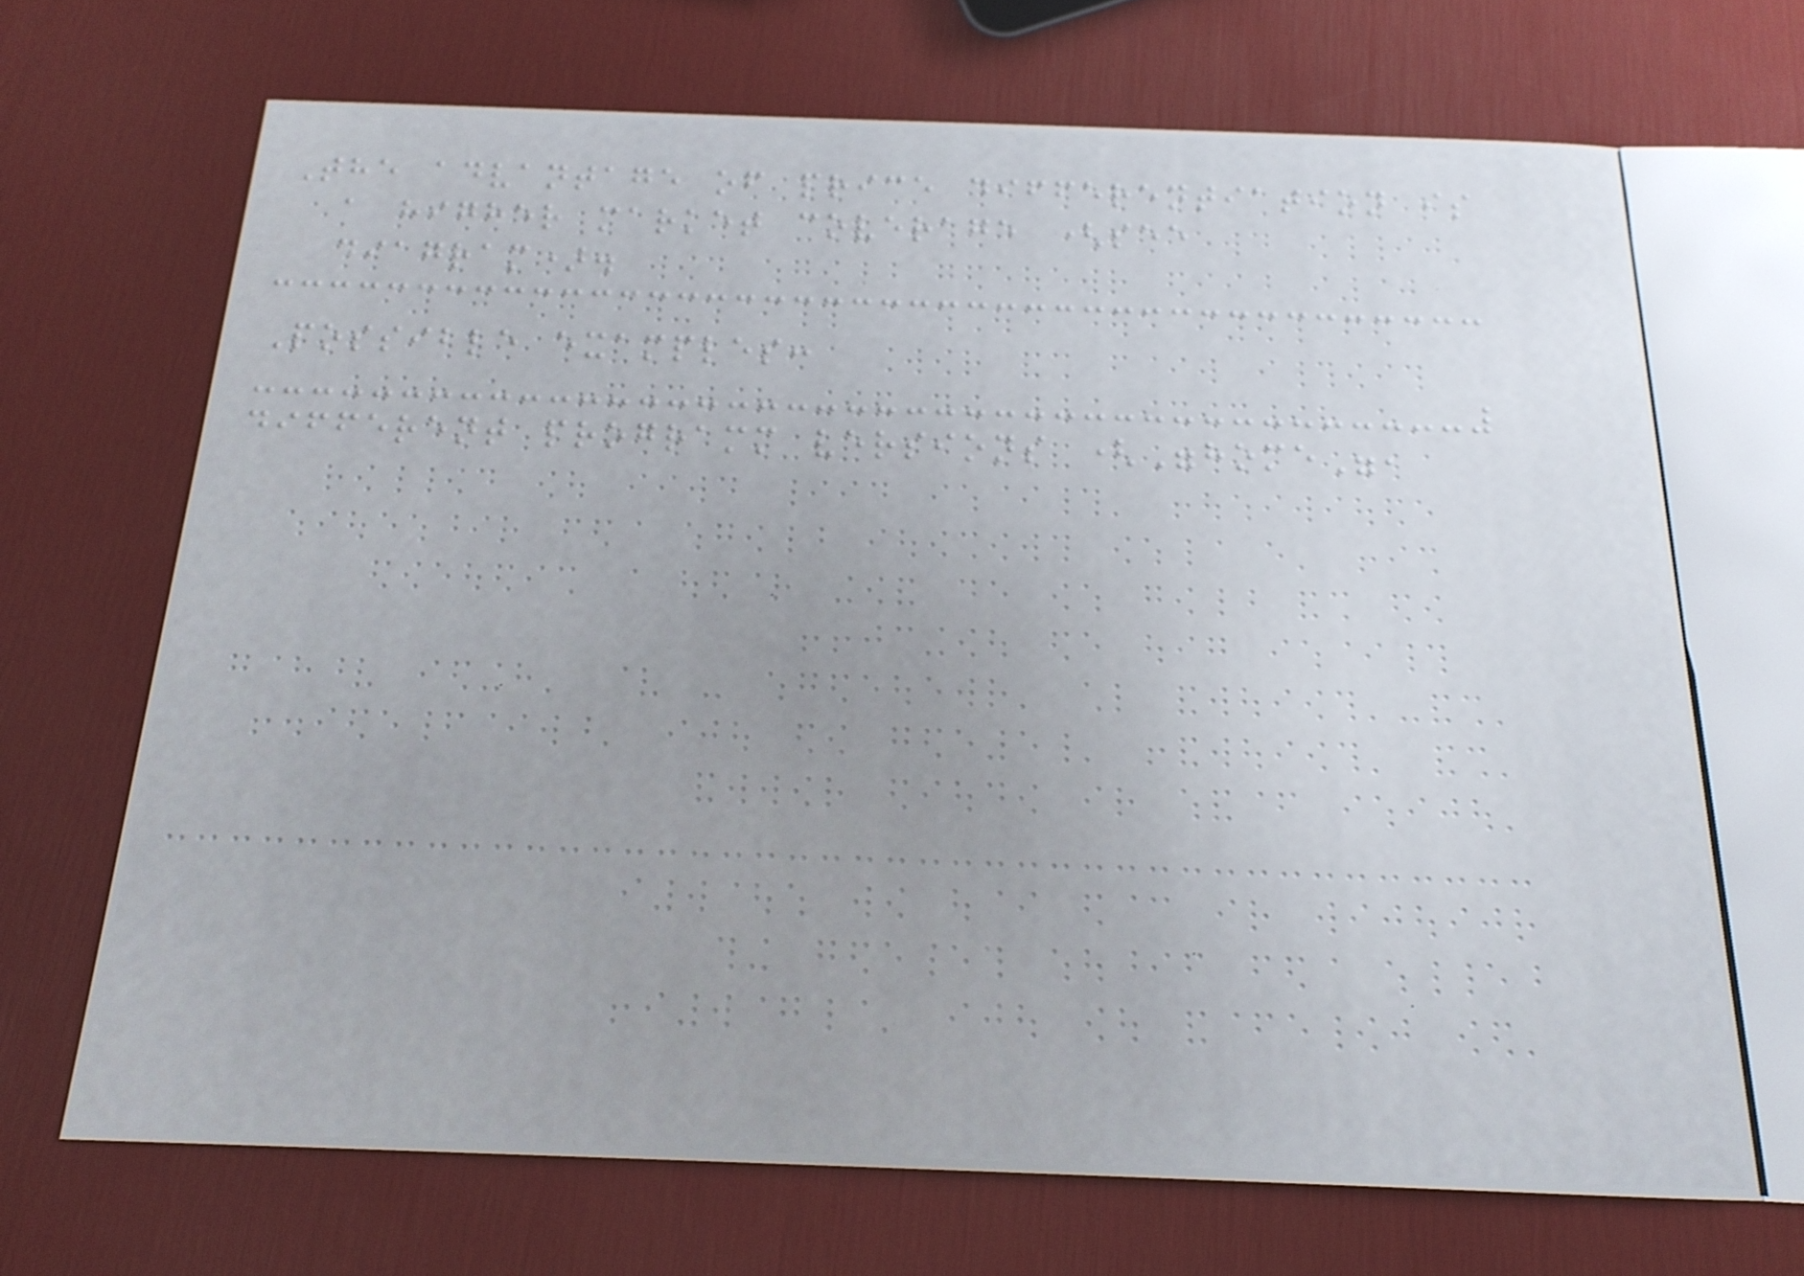The advantage of price differentiation is
a higher market coverage (see
diagram).
Possible examples:
different programm versions ("home",
